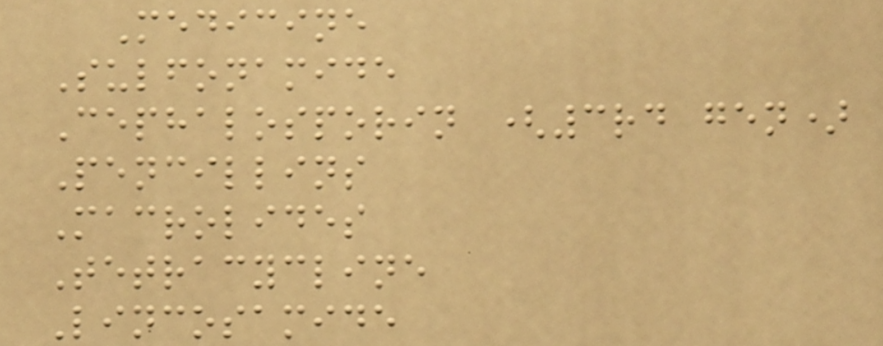Medicine
Sulfonamide
Cephalosporin (3rd gen)
Pencillins
Macrolides
Tetracycline
Lincosamide
